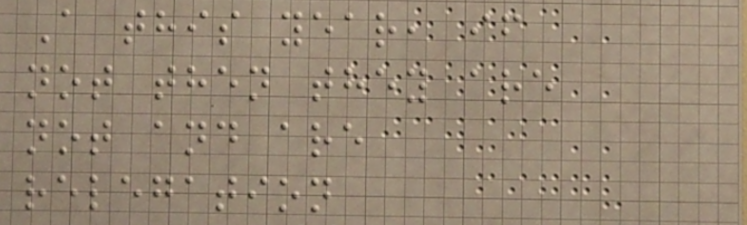A this year, if
not then they are
not and are
relegation
